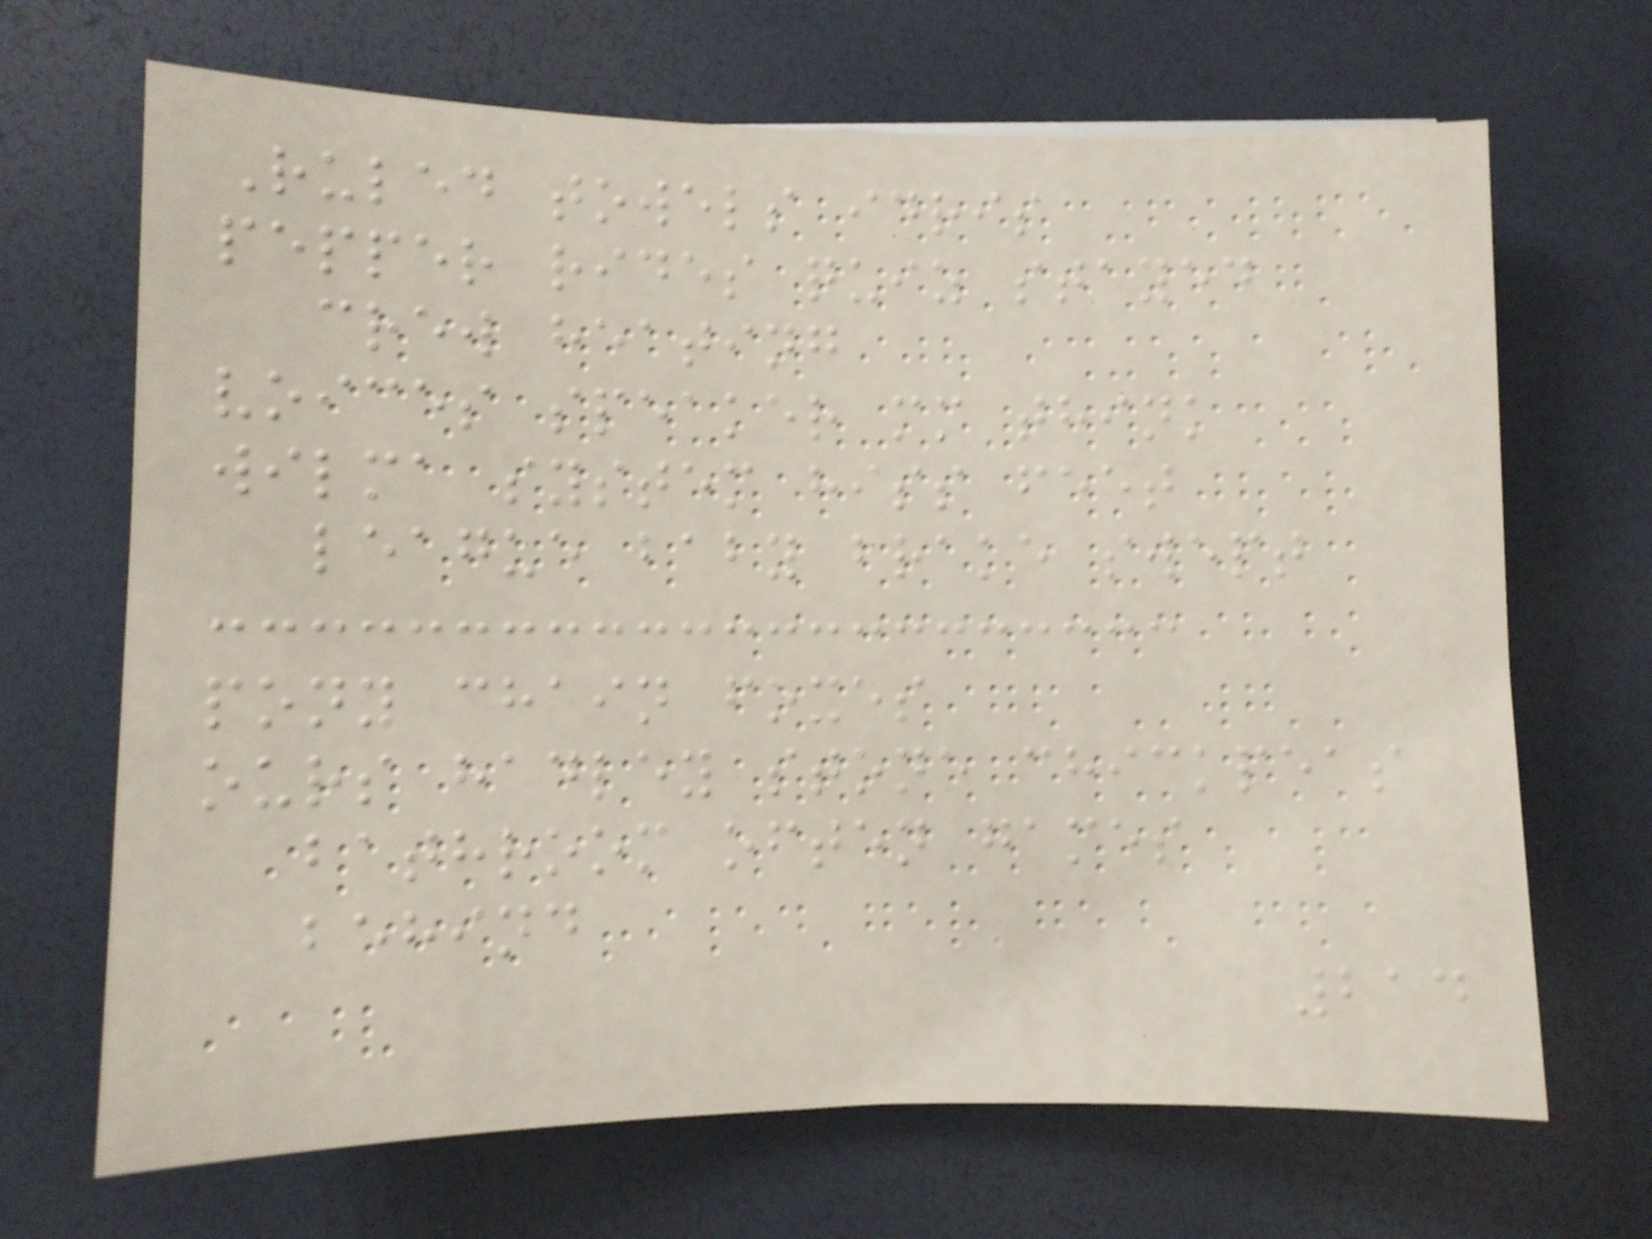Ruled towels idris
pepper rides quiz stayed
crew heating
voices speaker mm think
wilma system hiss feet
league baby brake swept
pony chain foxes
ours hadley stone chickpeas
bathroom often games
behind
214
